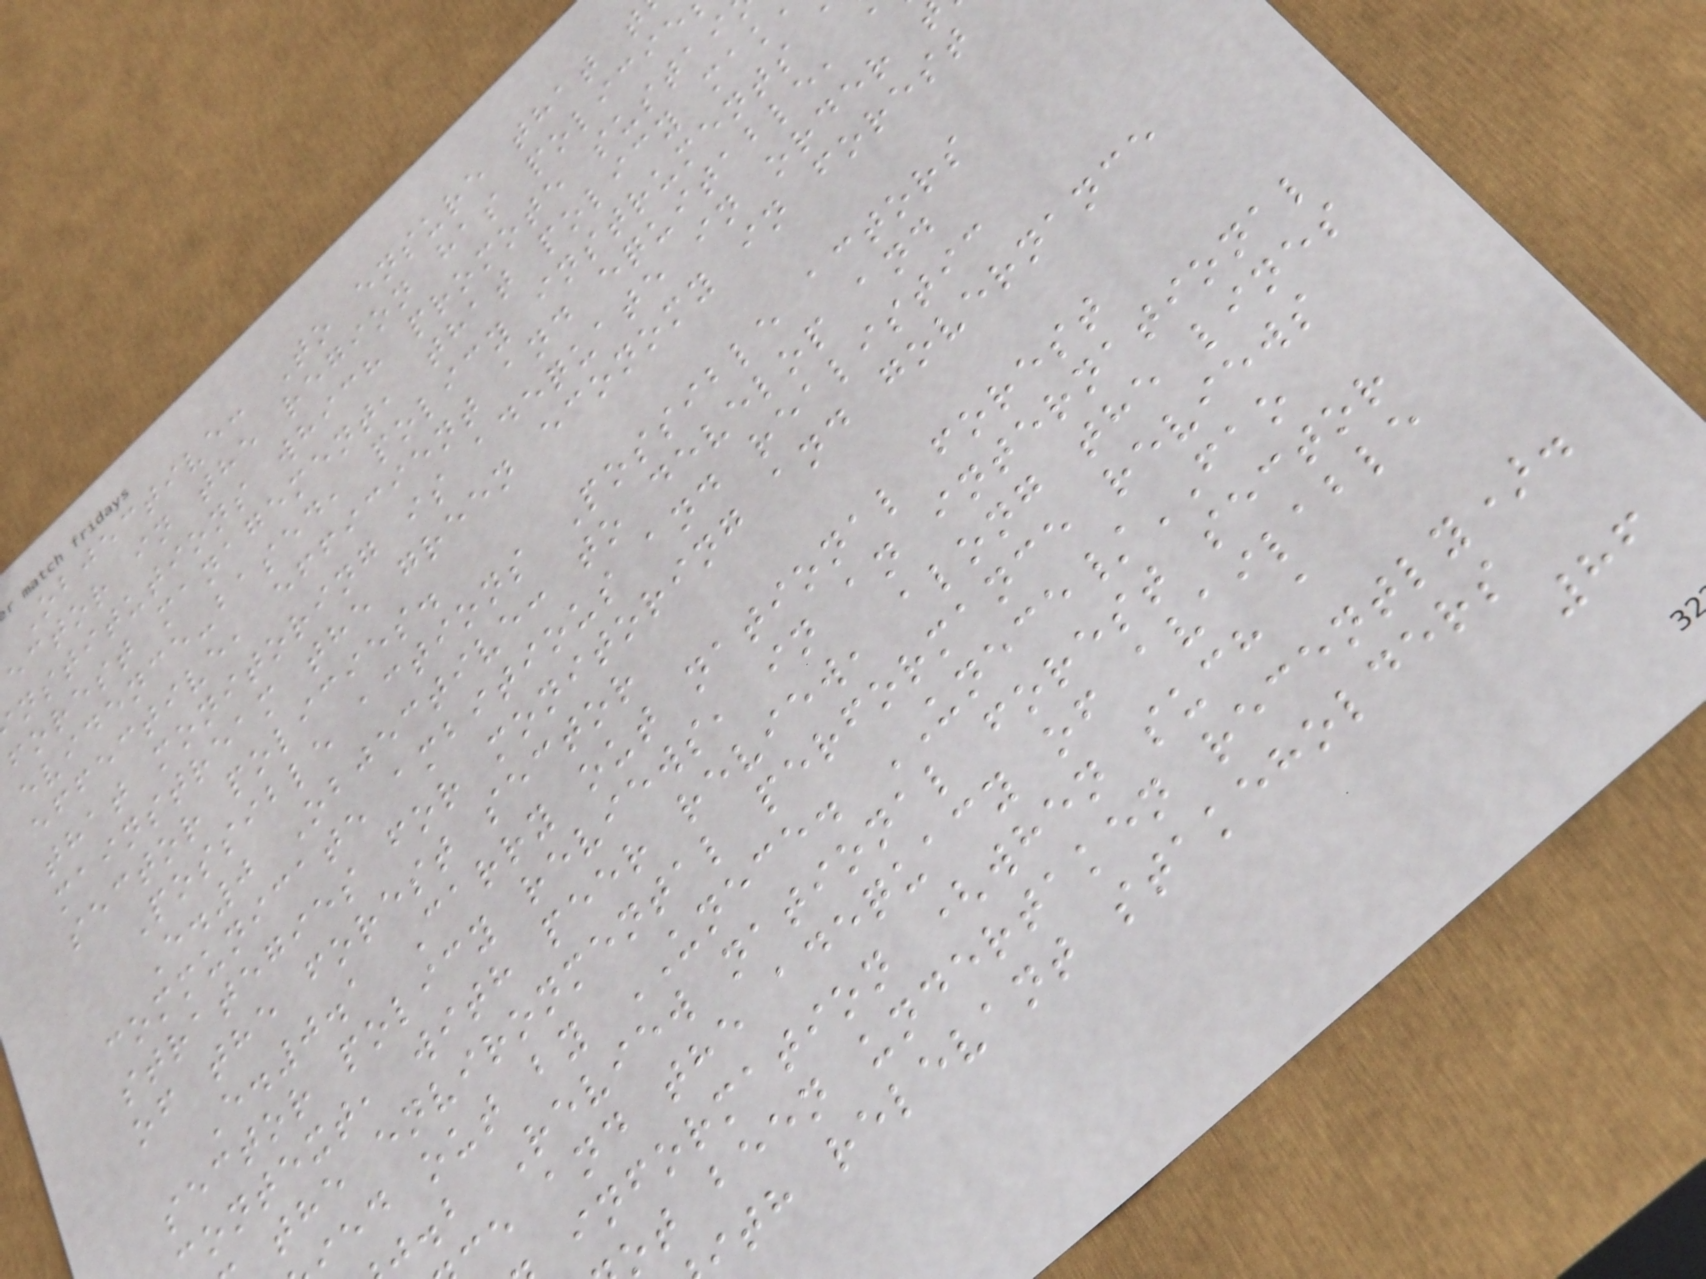Objective: To ensure that t
ector in the region has policie
nstitutions which promote sustai
forest management, that policy mak
evidence-based, policy instruments
effective, efficient and equitable,
that monitoring is adequate in order
mainstream the green economy in forest
sector policies.
Possible actions Possible actors
E.0 Objective: to develop and
communicate ambitious and realistic
strategies for monitoring and governance
of the forest sector
E.0.1 Carry out national forest
sector policy reviews, in an international
ontext, with peer review, along the lines
the environmental performance reviews
ed out by UNECE. UNECE/FAO
.b Review national forest sector
e and the adequacy of available
information (when such a
ot been undertaken recently).
ith relevant stakeholders
86
